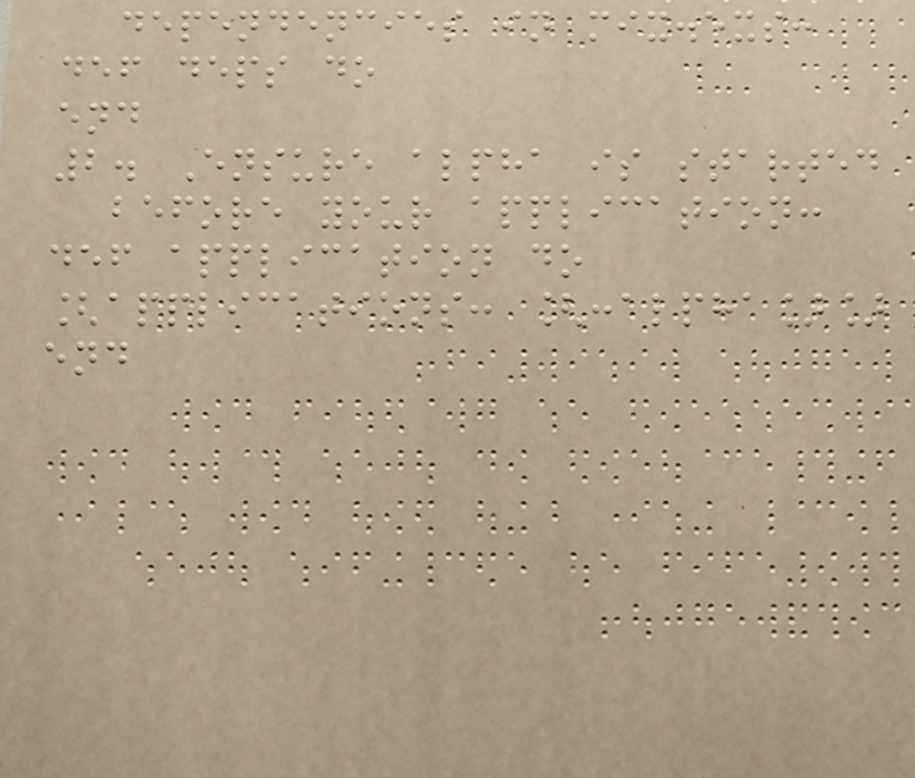dependencies in mix.exs:
def deps do
end
2. Ensure alpha is started
before your application:
def application do
[applications: [:alpha]]
end
